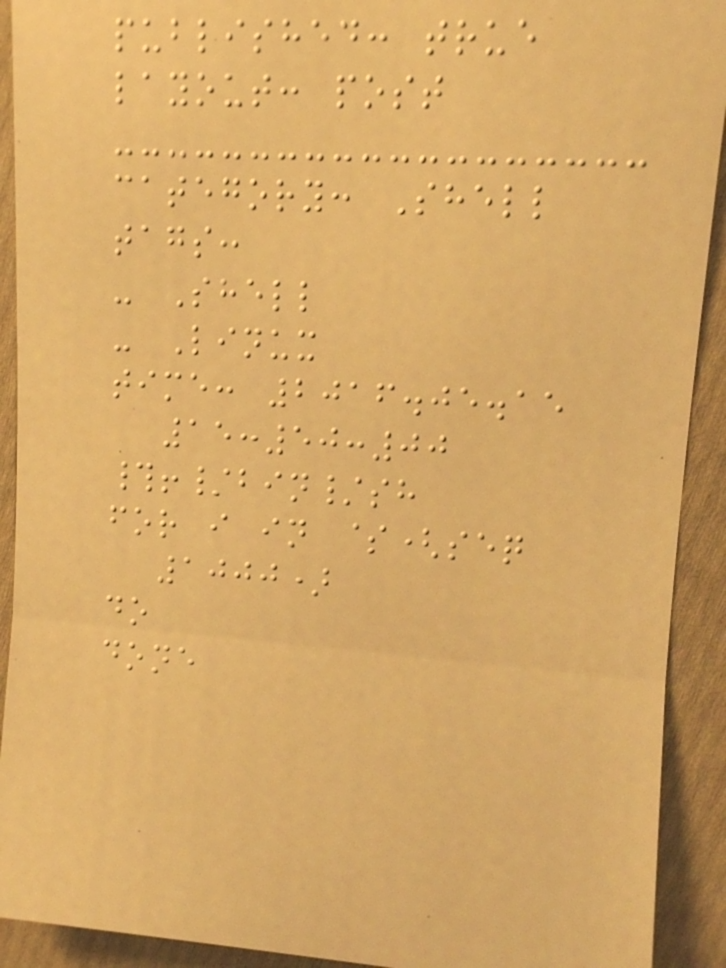published: true
layout: post
category: Shell
tags:
- Shell
- Linux
time: 2016.05.15
15:50:00
#!/bin/sh
for i in $(seq
1000)
do
done
